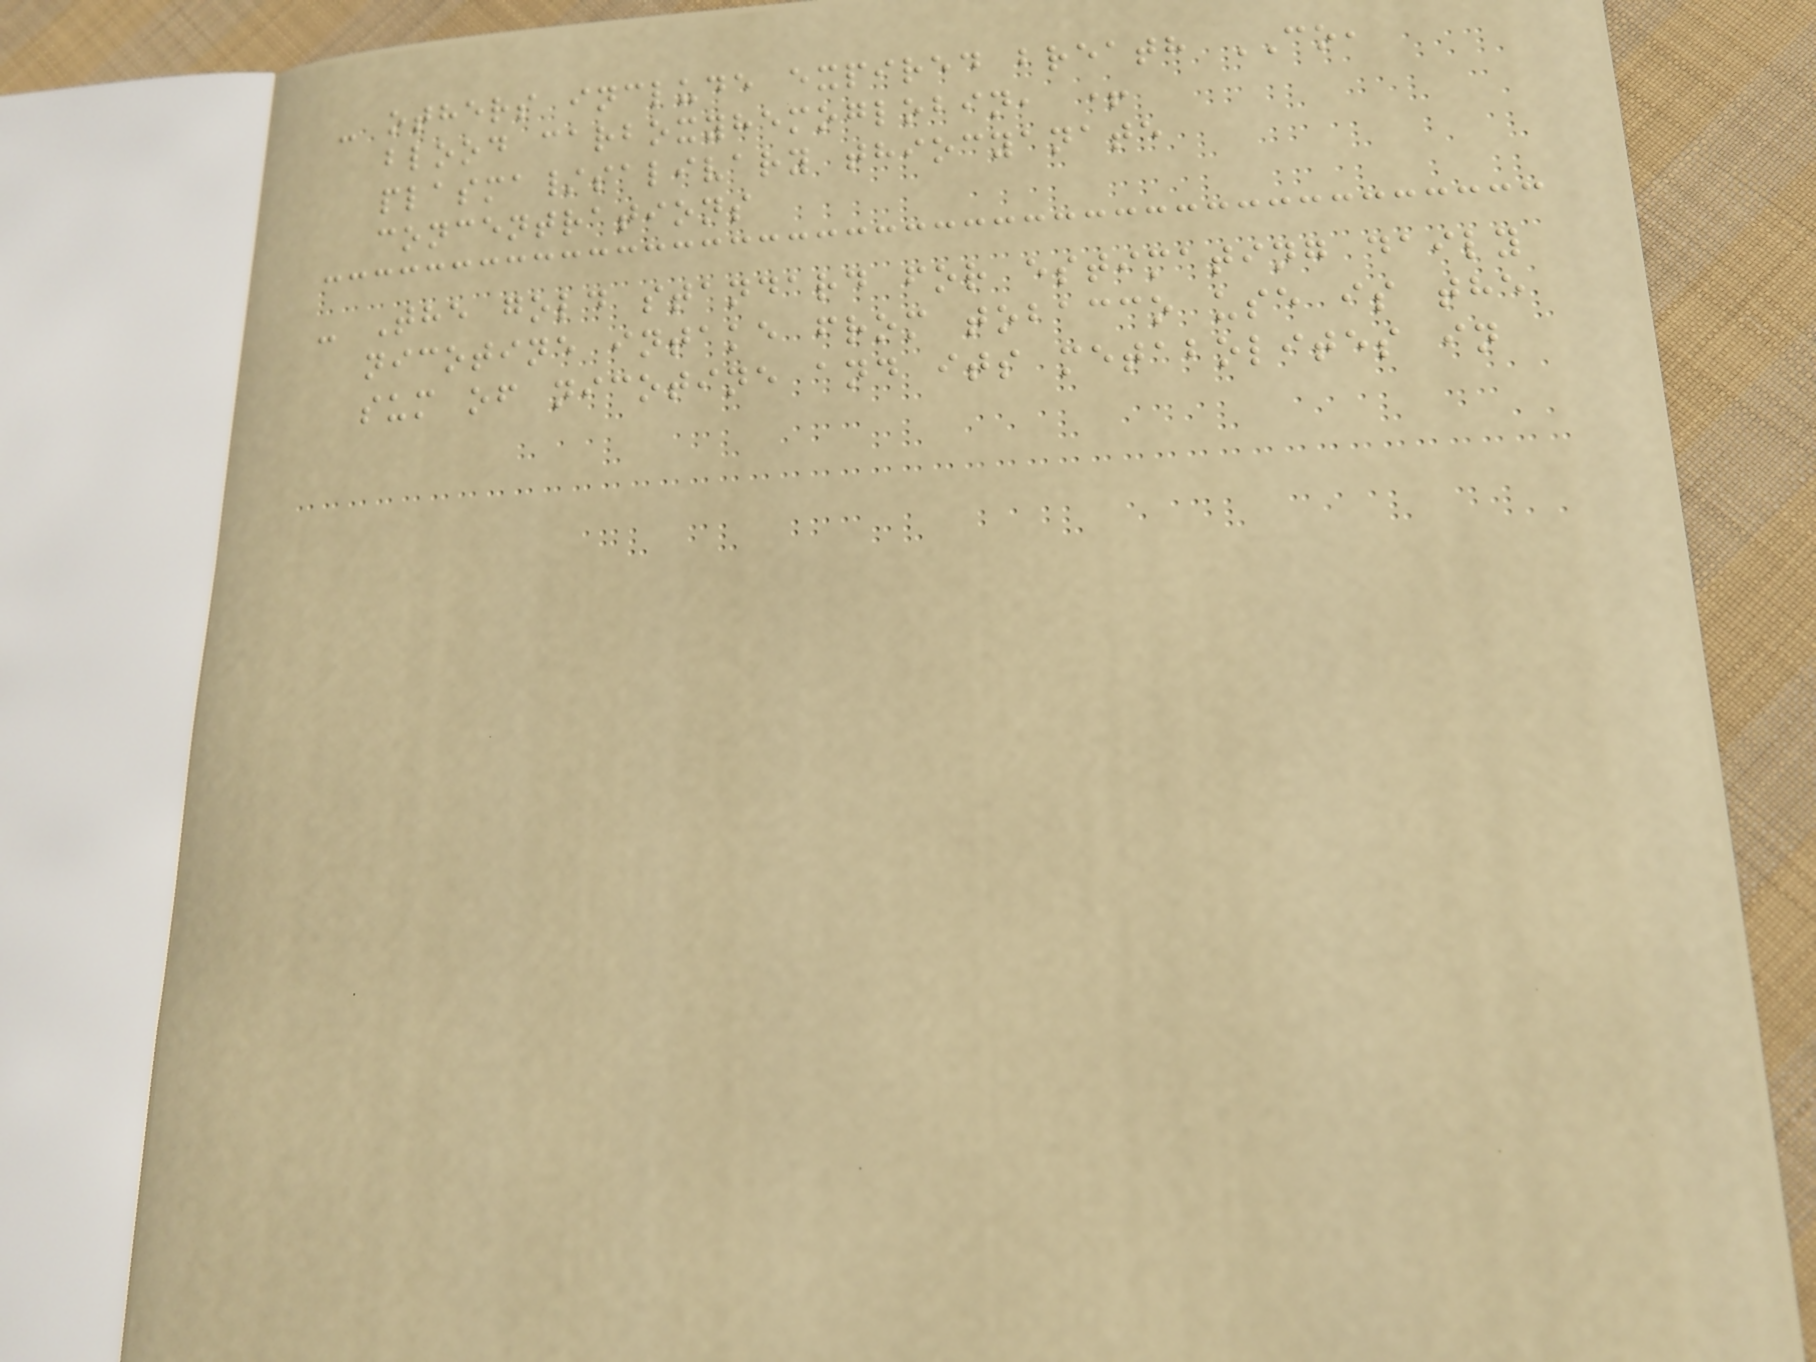- others include expired breath CO,
blood carboxyhemoglobin, +
plasma/salivary thiocyanate
concentrations
- The gold standard for estimating daily
nicotine intake from tobacco use is the
sum of nicotine and its metabolites in
